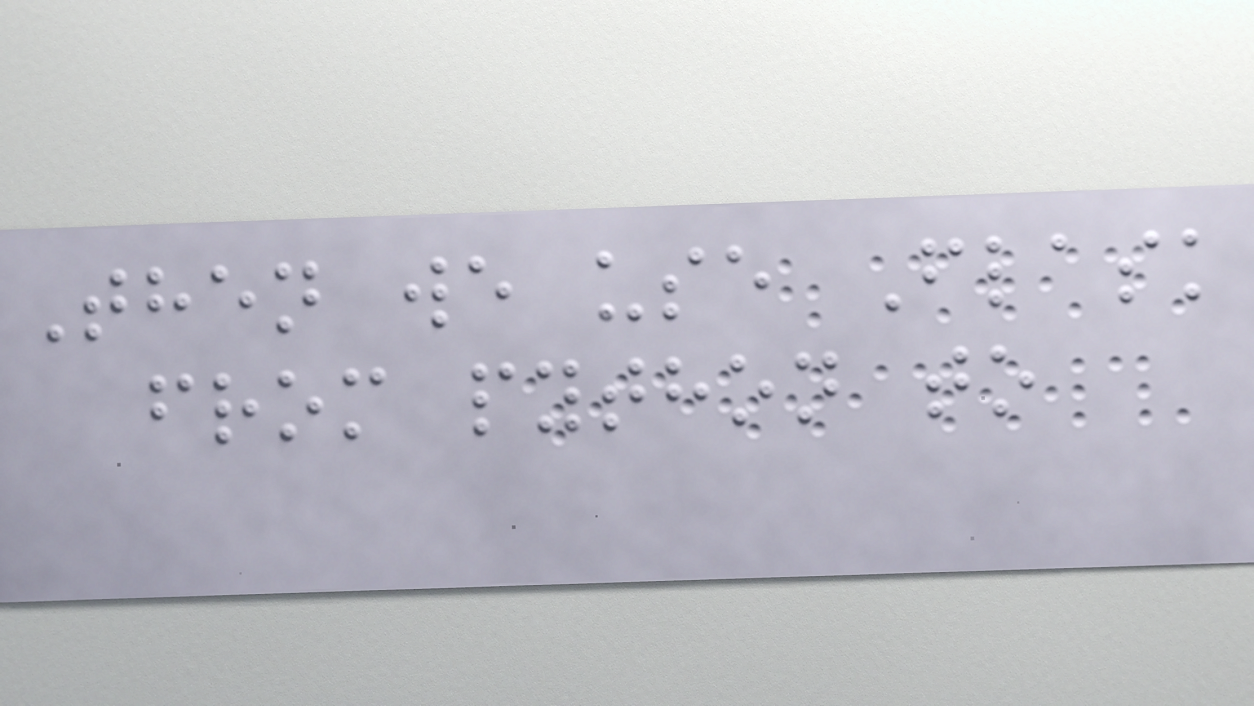Then we use Flask
from python to
